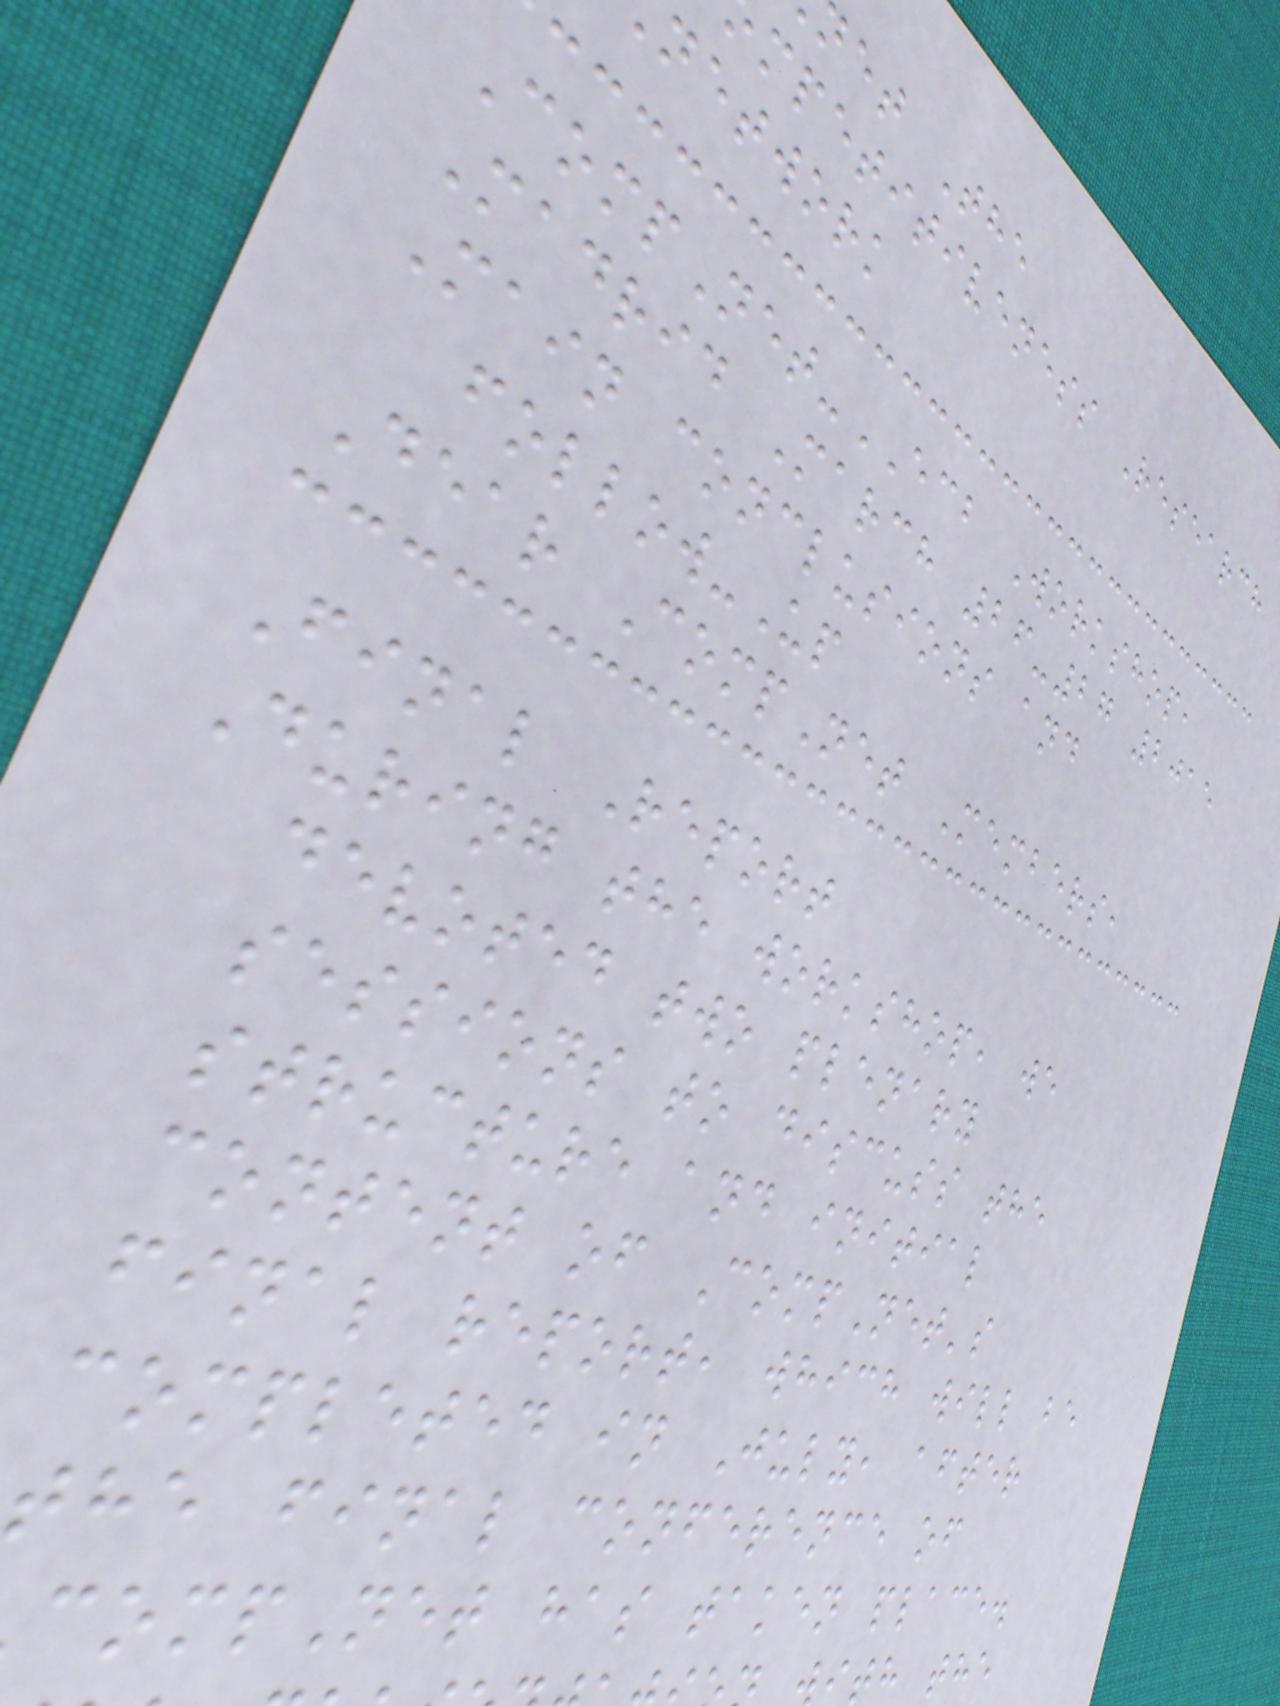net The
mpetitiveness Research
network
CompNet-ECB Workshop,
Madrid March 26-27 2015
Main conclusions and
follow-Up
Dear CompNet Members,
Final Report
During the workshop, we
devoted two plenary
sessions to discuss the
structure and initial
content of CompNet's
final report, which will be
completed in July, after
the final conference of
ompNet has taken place.
ith the
